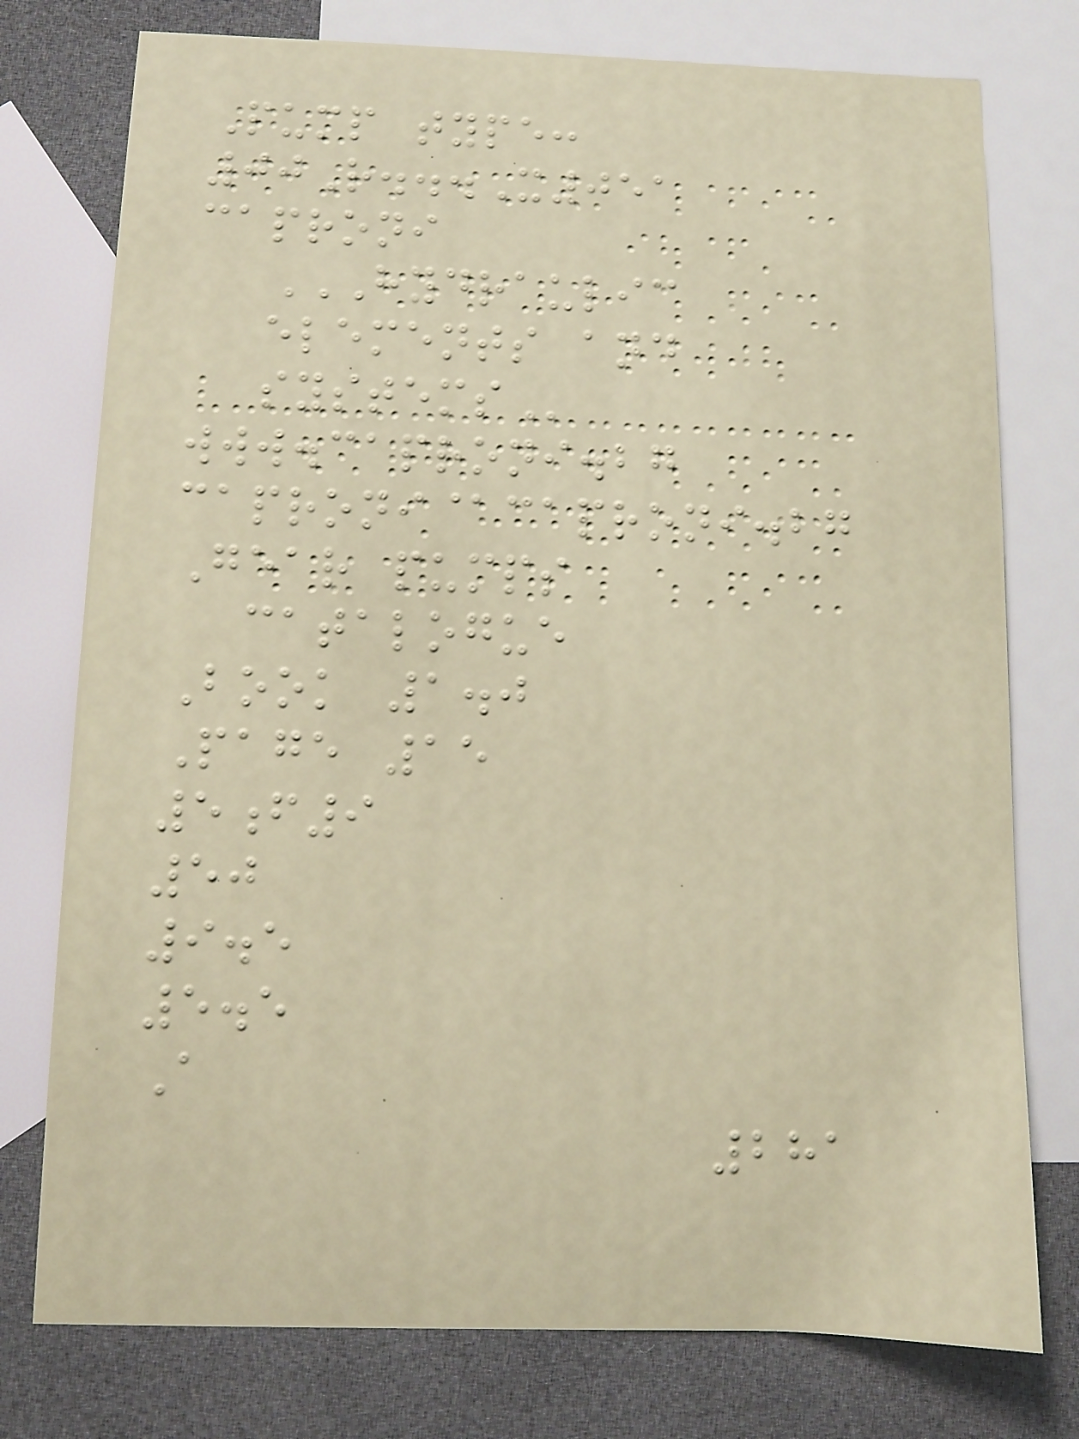Pump type:
00R...X051
caproni
HYDRAULIC
ELEMENTS AND
SYSTEMS
www.caproni.bg
caproni@caproni.bg
Gear pumps
catalogue
Book 1.0
Page 15
5f9
50
9.5
5.5
A
281
